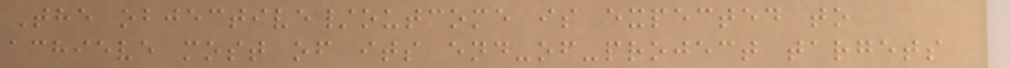The objective/outcome is expected to
achieve most of its end-of-project targets
